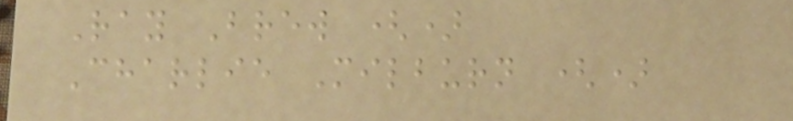Ray Brew ()
Charlie Milburn ()
